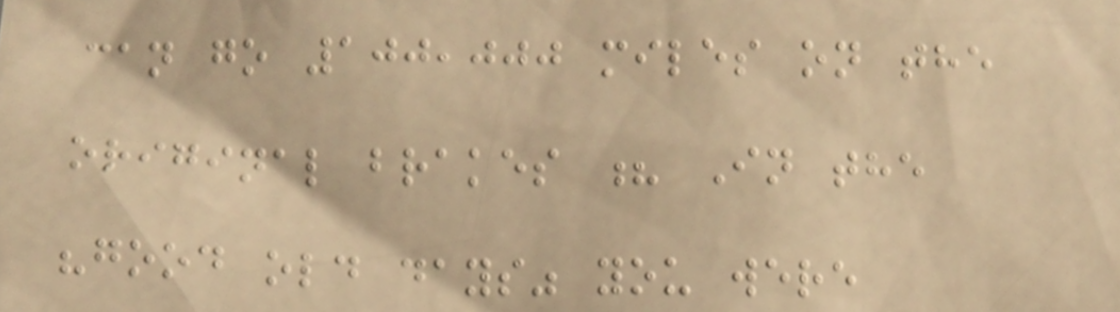can go 100,000 miles on the
original brakes ? In the
"good old days" you were
